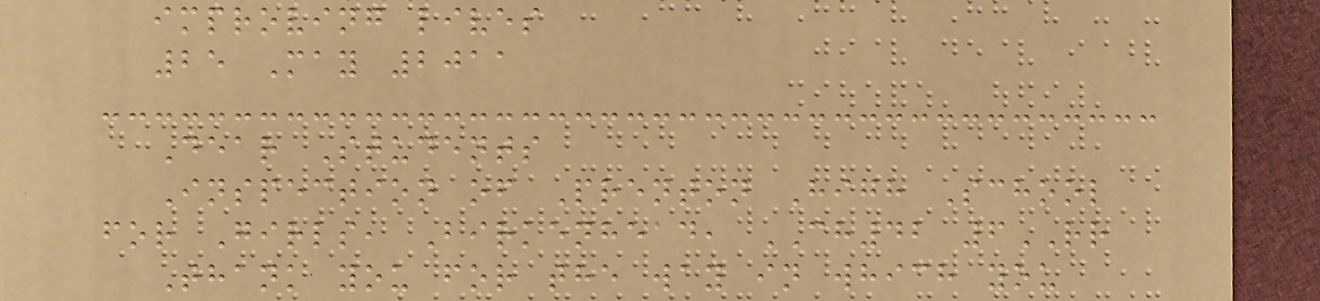improving lives
25 May 2011
Dear Students
Inspection of Prenton High School
for Girls, Birkenhead, CH42 6RR
Thank you for the way in which you
